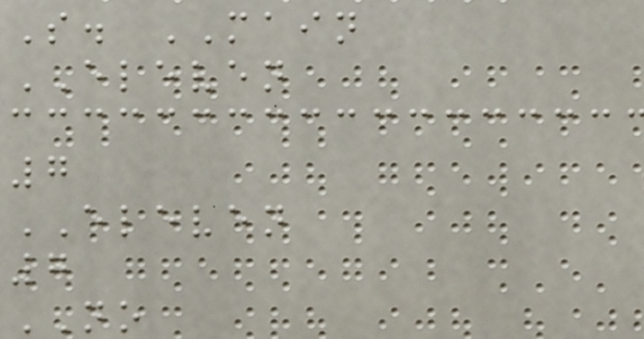S. MAIN
ELEVEN
7
ELEVEN
7
NO
